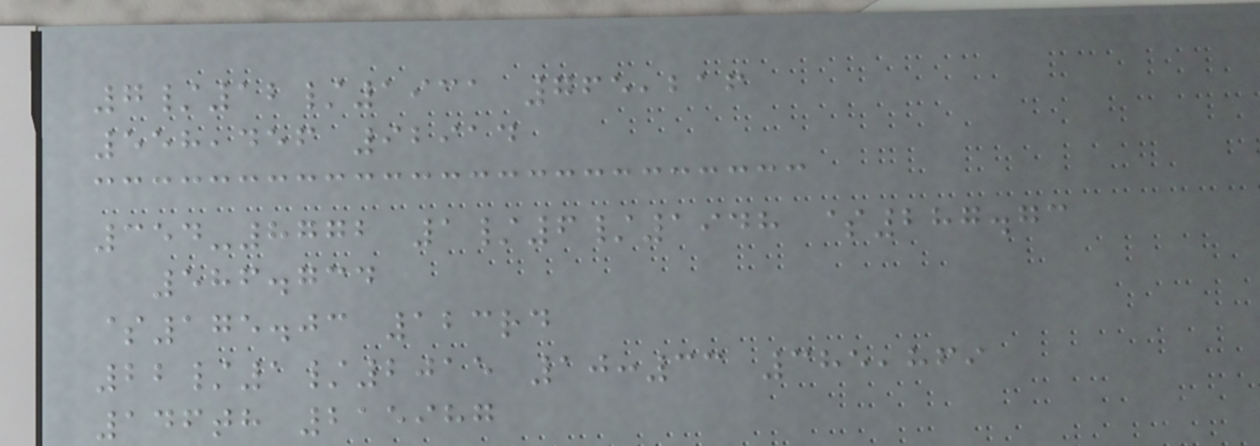7/12/1931 765,216
558,456 92914
354-8772 1/6/1948 $287.73
586.734
$175.03 123rd
22/1/2015 10:33 385,869
146th 215987
